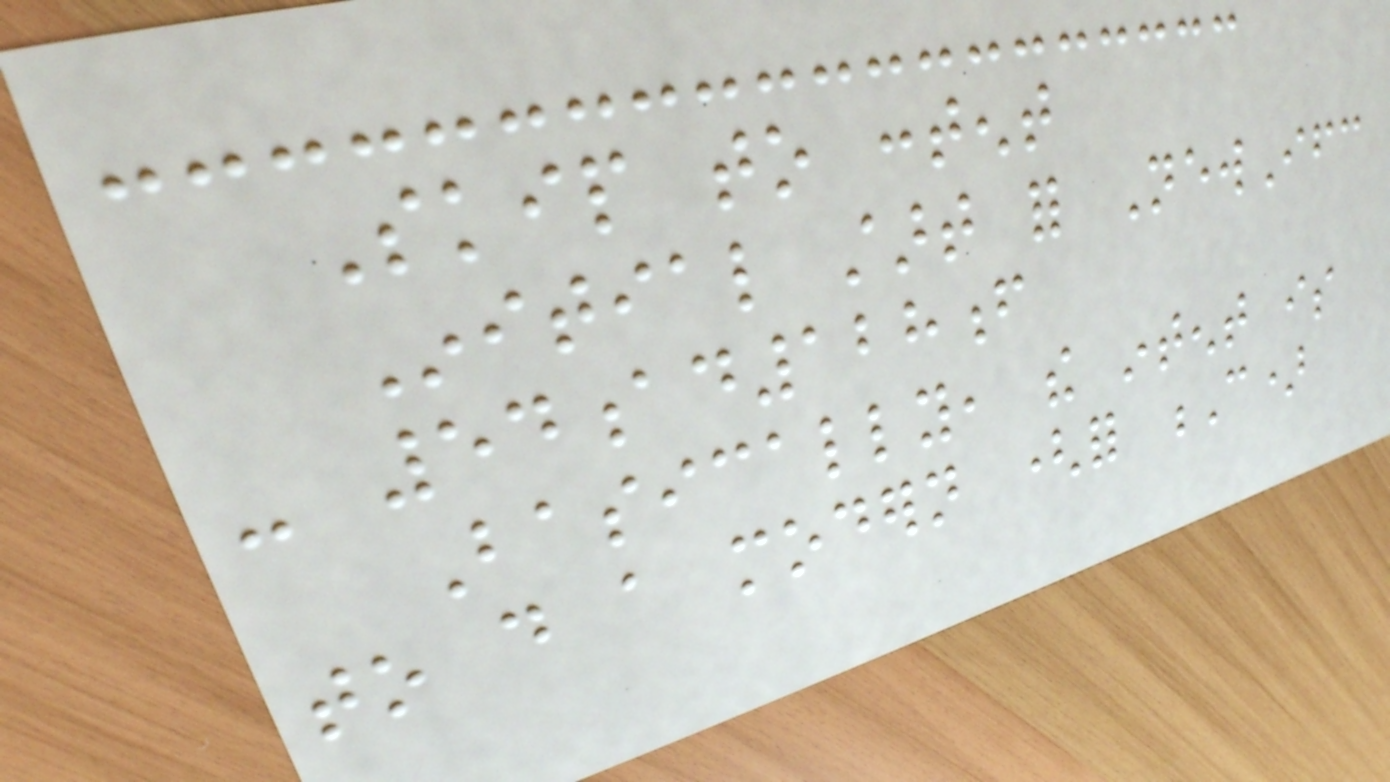Skip to content
Initial start for NewIfc
- 54ad128f
Basically, the intent is
to do a modern (for C)
